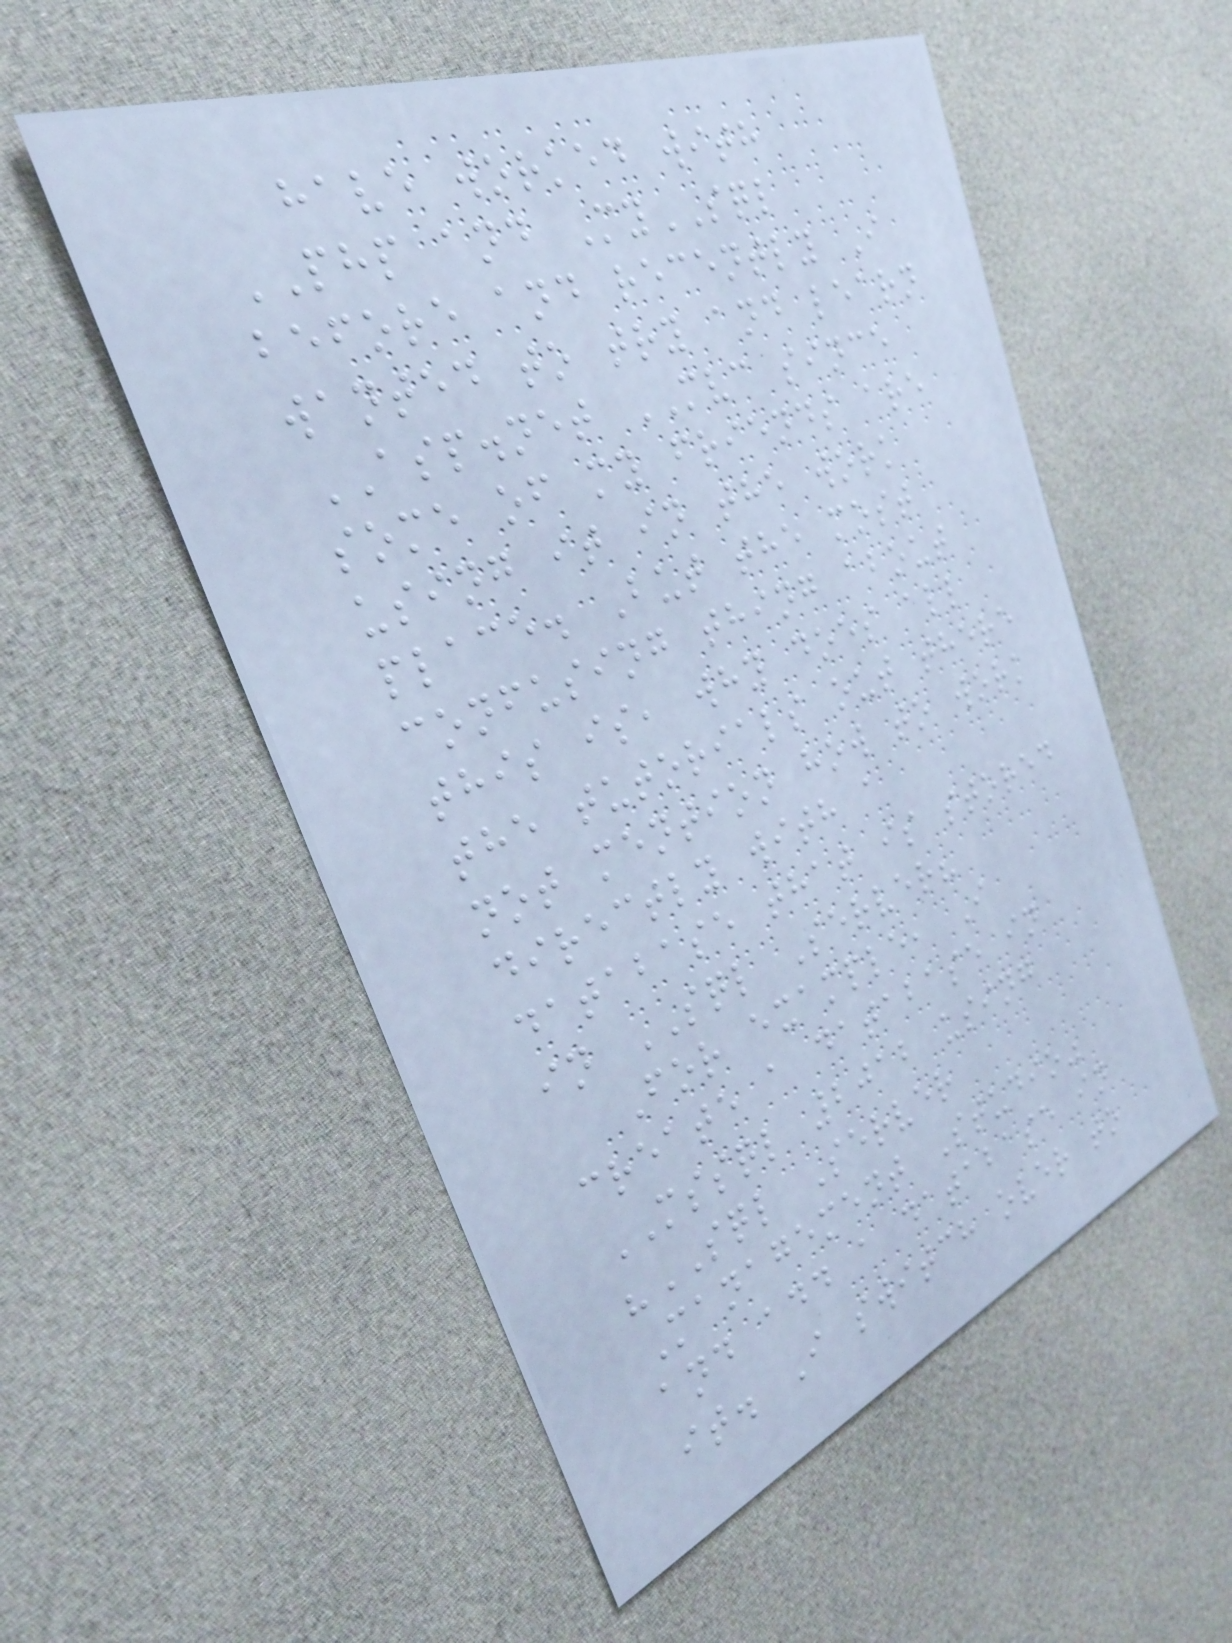have worked with
PHP and MySQL
before and recently I
wanted to try and learn
ASP.net MVC since
some of my friends are
using it in the work
place. But the most
confusing thing about
this is, why does all
the tutorials out there
not mention how to work
directly with a
database that is stored
in SQL Server?
For example, I
create a database in
MSSQL 2012 using
"SQL Server
Management Studio"
and add a database in
it. I switch over to
